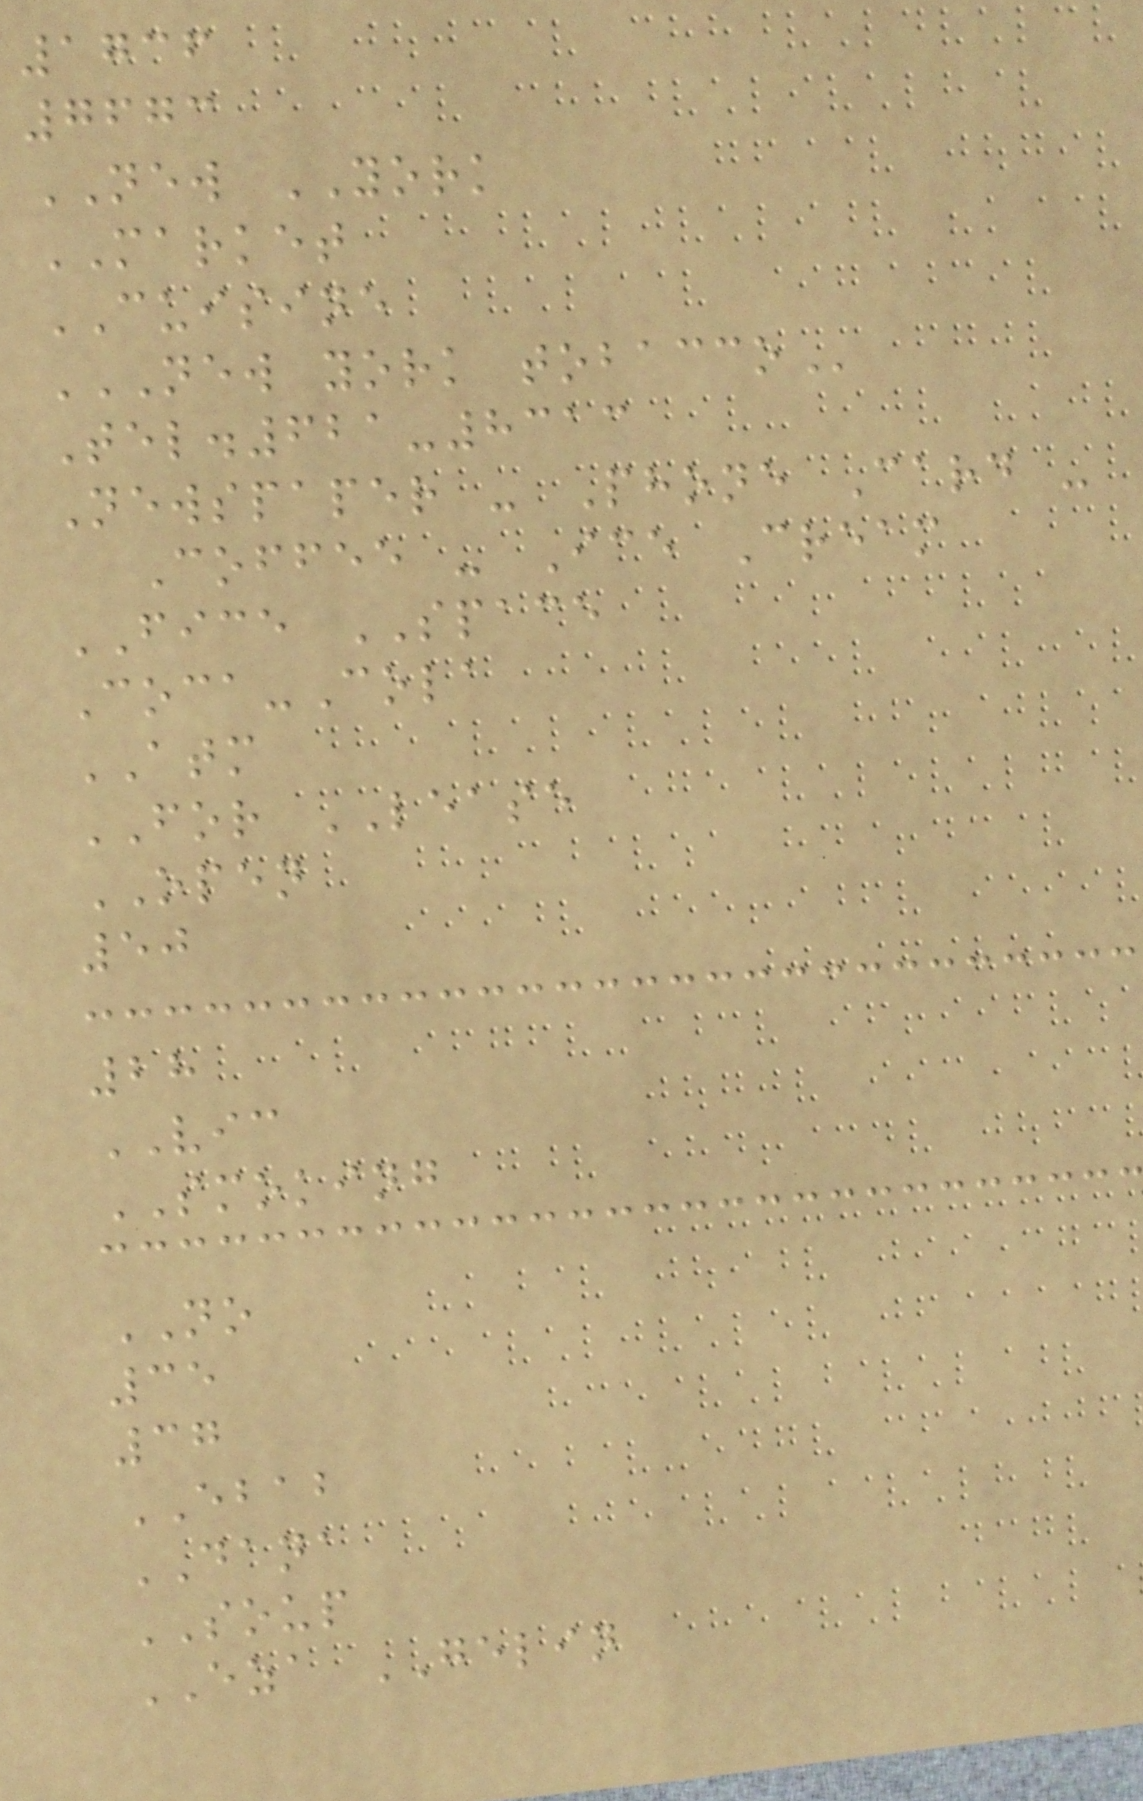1736
7673
NEW YORK
MARKET
CUISINE
NEW YORK TOBACCO
Tel.621-8313
Newspaper - Phone Card -
Coffee - Ice Cream
FICE SPACE
Coca-Cola
ATM
FOR LEASE
OPEN
50
28
VIC
SMOKING
NO
35
37
EBAB
DANA
SOUP
EZA GELIN
